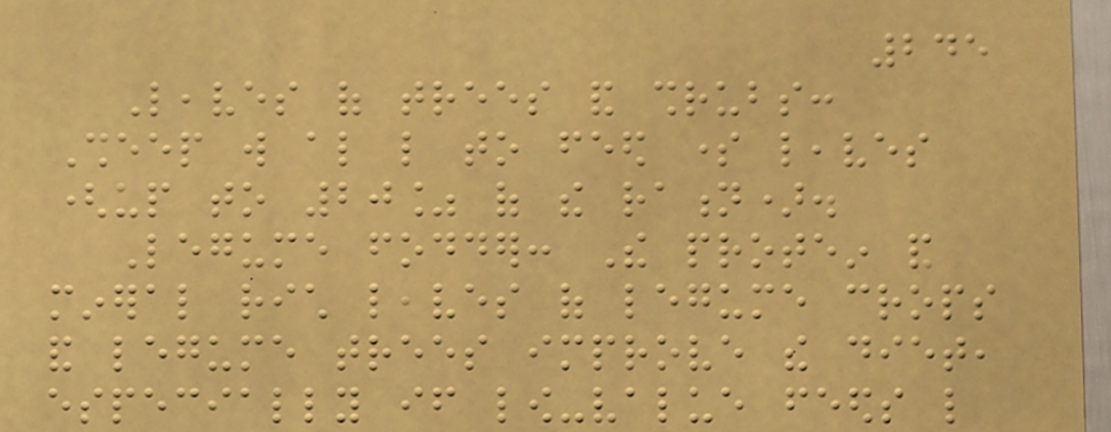245
Leaves of trees and shrubs:
Sheep will also like to feed some leaves
(up to 20% of the ration).
Legume fodder: The protein and
mineral rich leaves of legume crops
and legume trees improve the diet,
especially if low-value feeds like
